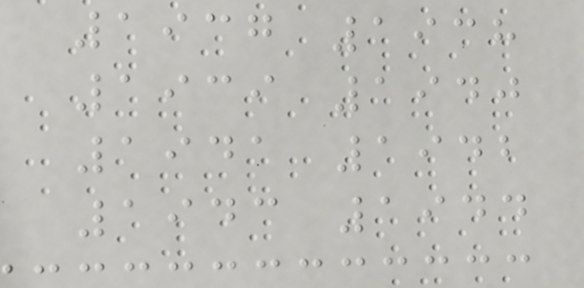1937 1938
1939 1940
1941 1942
1943 1944
